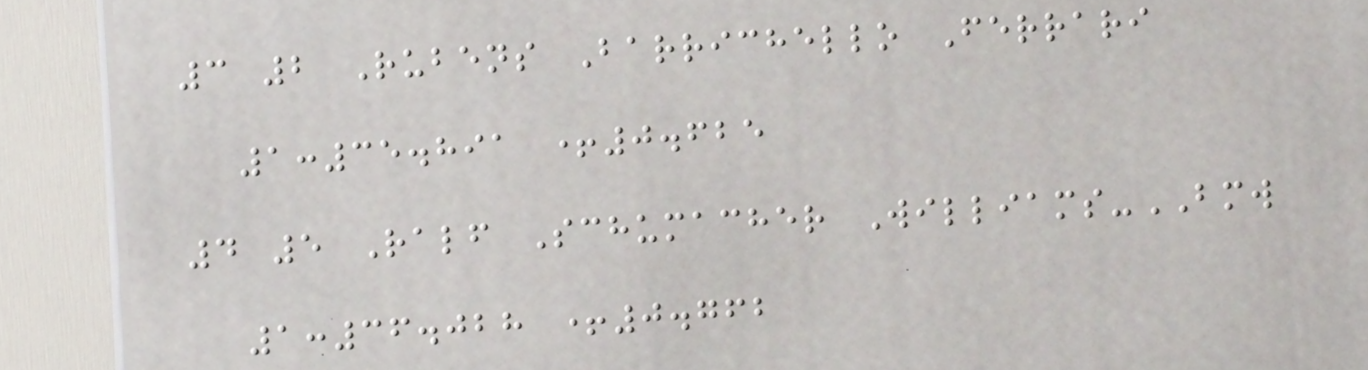3 2 Rubens Barrichello Ferrari
1:35.891 +0.625
4 5 Ralf Schumacher Williams-BMW
1:36.028 +0.762
